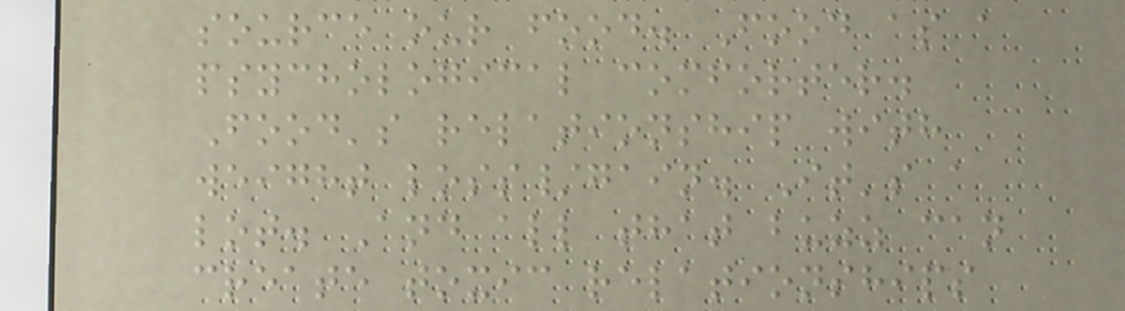source our food. Food as a
psychological comforter.
Food's relationship with
weight loss/gain. It's a
lot. And all that buzz can
create toxic relationships
